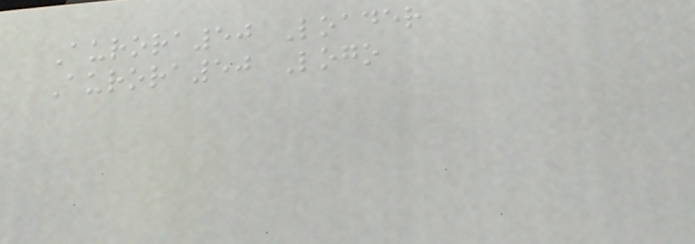Aurora50 Loader
Aurora50 Logo
